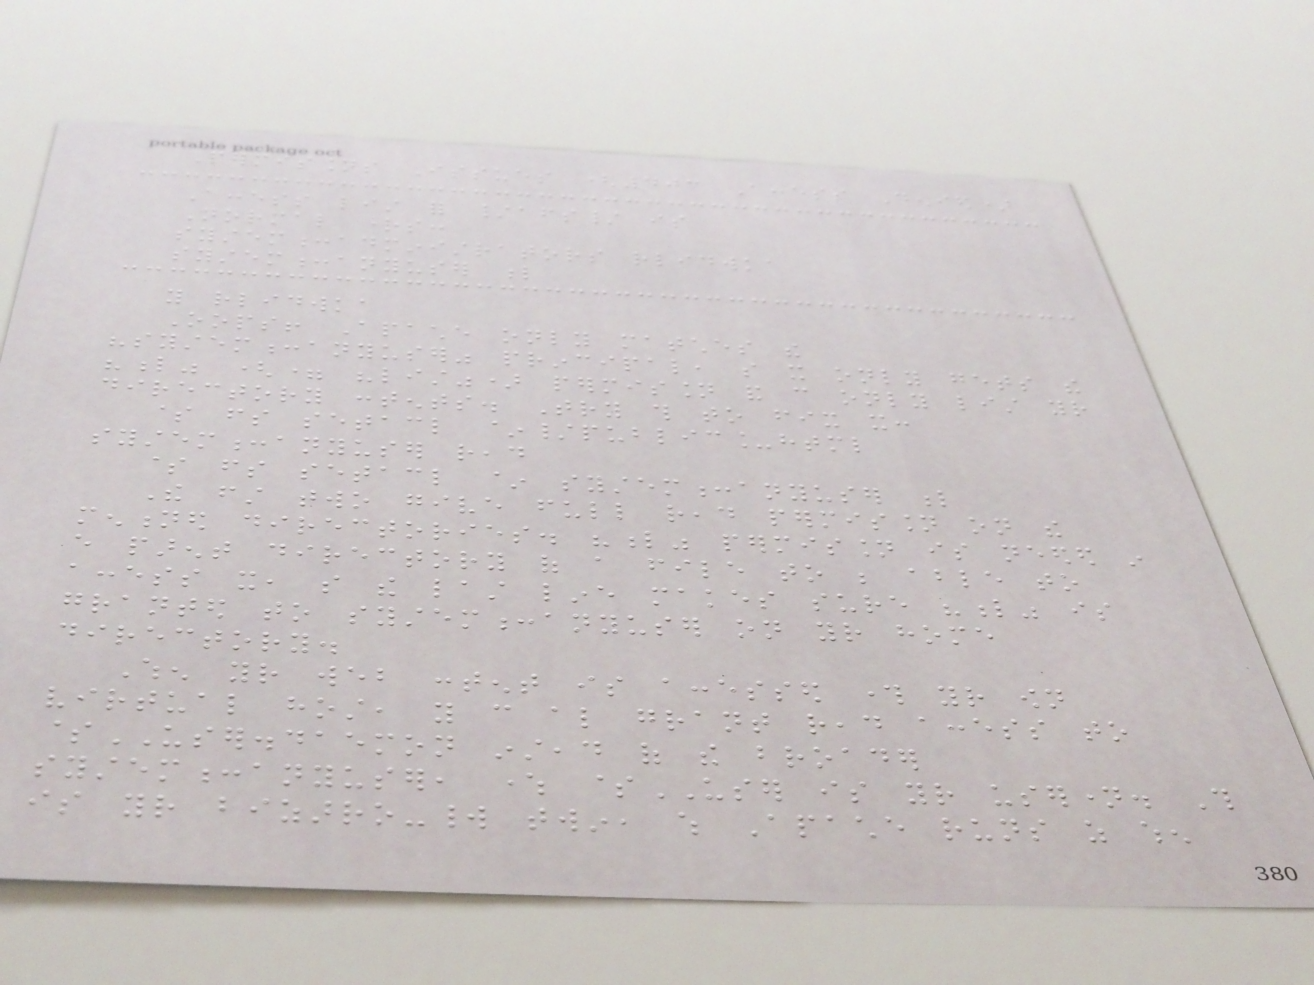Permissions Issues (403 Access Denied)
Access list for /afs/ is
Normal rights:
system:administrators rlidwka
system:anyuser l
you rlidwka
Oops! Apache only matches the
"system:anyuser" principal, so it only gets the
"l" (= "list") permission and can only list your
directory contents. Try this to fix it:
$ fs setacl ~/public_html
system:anyuser read
$ fs setacl ~ system:anyuser l
The first two give full read permission on the
mentioned directories. "l" permission is needed in
every parent directory of a file to be able to
access it, so the last line makes sure "l" is
granted to system:anyuser on your home
directory.
When your web content is accessed through your own
virtual host, you can also grant read access to
$USER.daemon instead of the broader
system:anyuser, where $USER is your username. This
is your bizarro-world twin, which Apache runs as when
